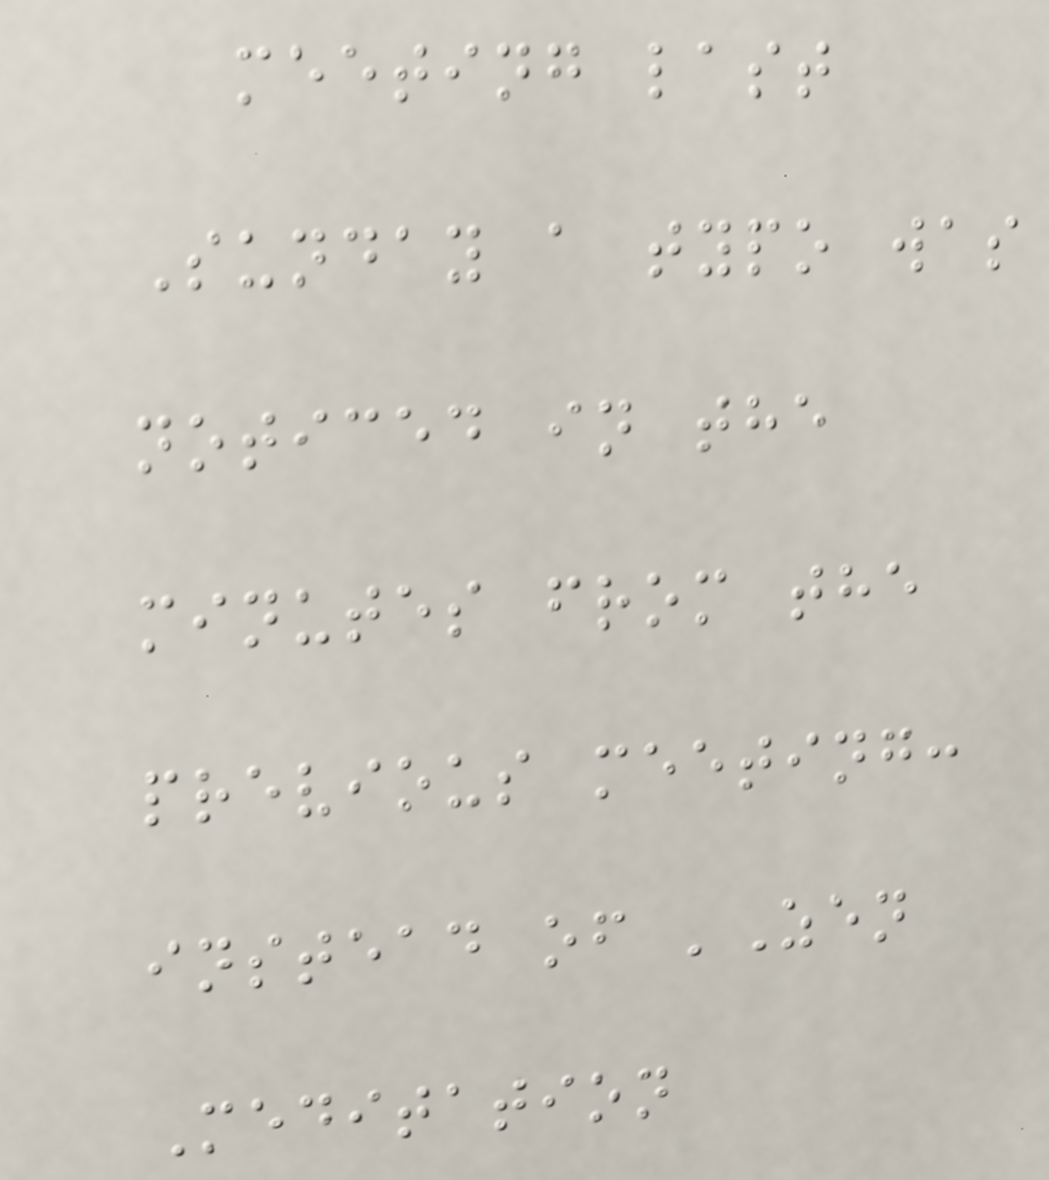meeting last
Sunday a typo was
noticed in the
minutes from the
previous meeting:
instead of 'Zen
Meditation
